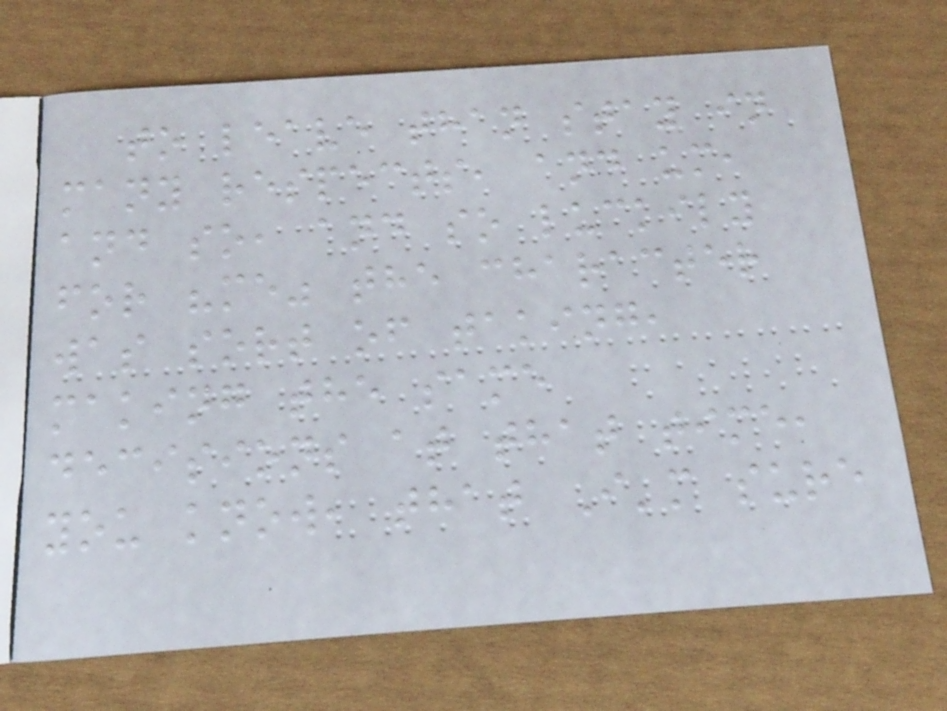to leave than stay in
many respects, and um,
and so, and so luckily
for "me" the character
was sort of taking,
making the same
decisions at that time,
you know, that I'm sure
